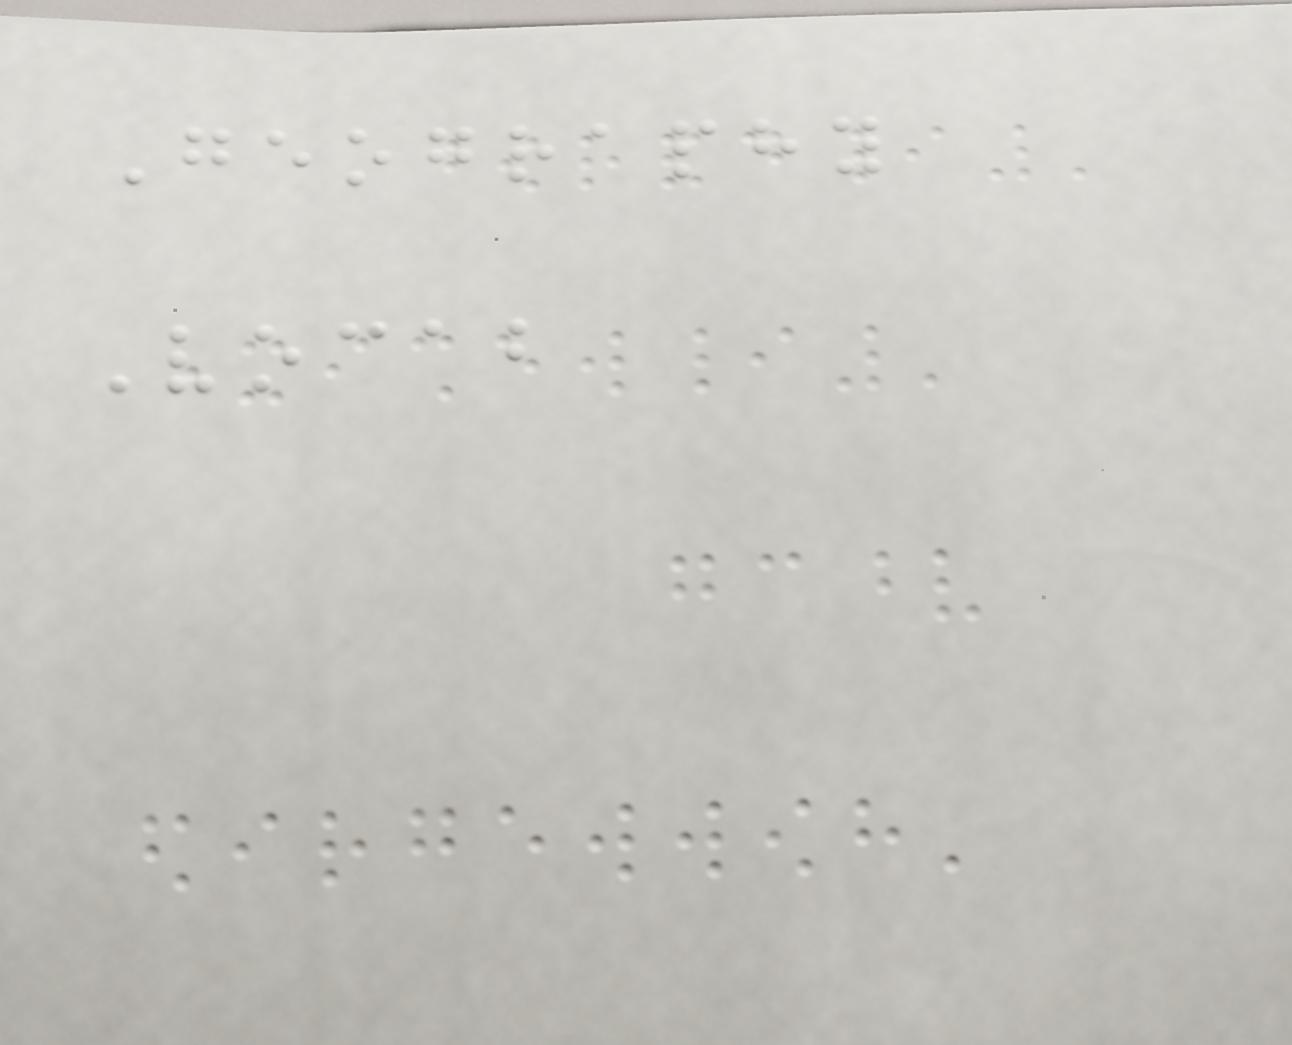Geography
Vocab
